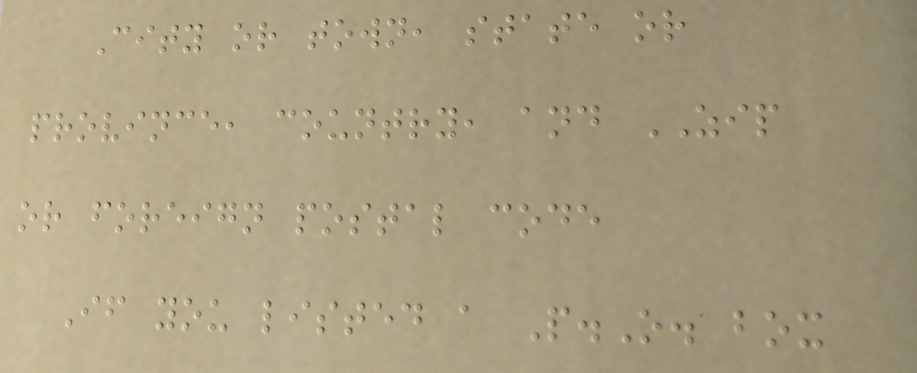City or town, state or
province, country, and ZIP
or foreign postal code
If you listed a P.O. box
